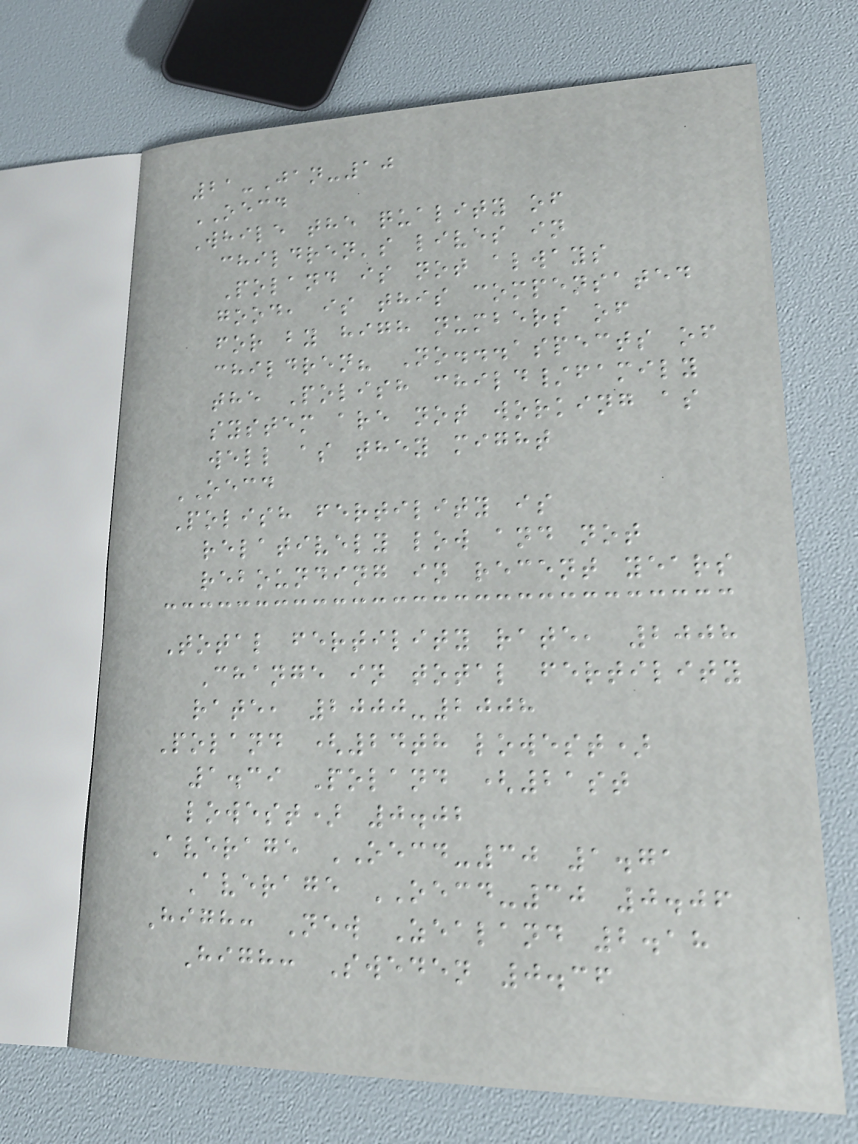21-Jan-10
OECD
While the quality of
children's lives in
Poland is not always
good, is this compensated
for by high numbers of
children? No...aspects of
the Polish child/family
system are not working as
well as they might
OECD
Polish fertility is
relatively low and not
rebounding in recent years
Total fertility rate, 2008
Change in total fertility
rate, 2000-2008
Poland (24th lowest)
1.39 Poland (21st
lowest) 0.02
Average OECD-30 1.71
Average OECD-30 0.06
High: New Zealand 2.18
High: Sweden 0.36
